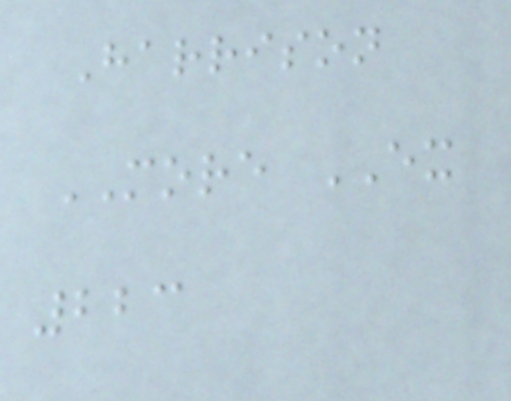Harrison
MORE EX
223
